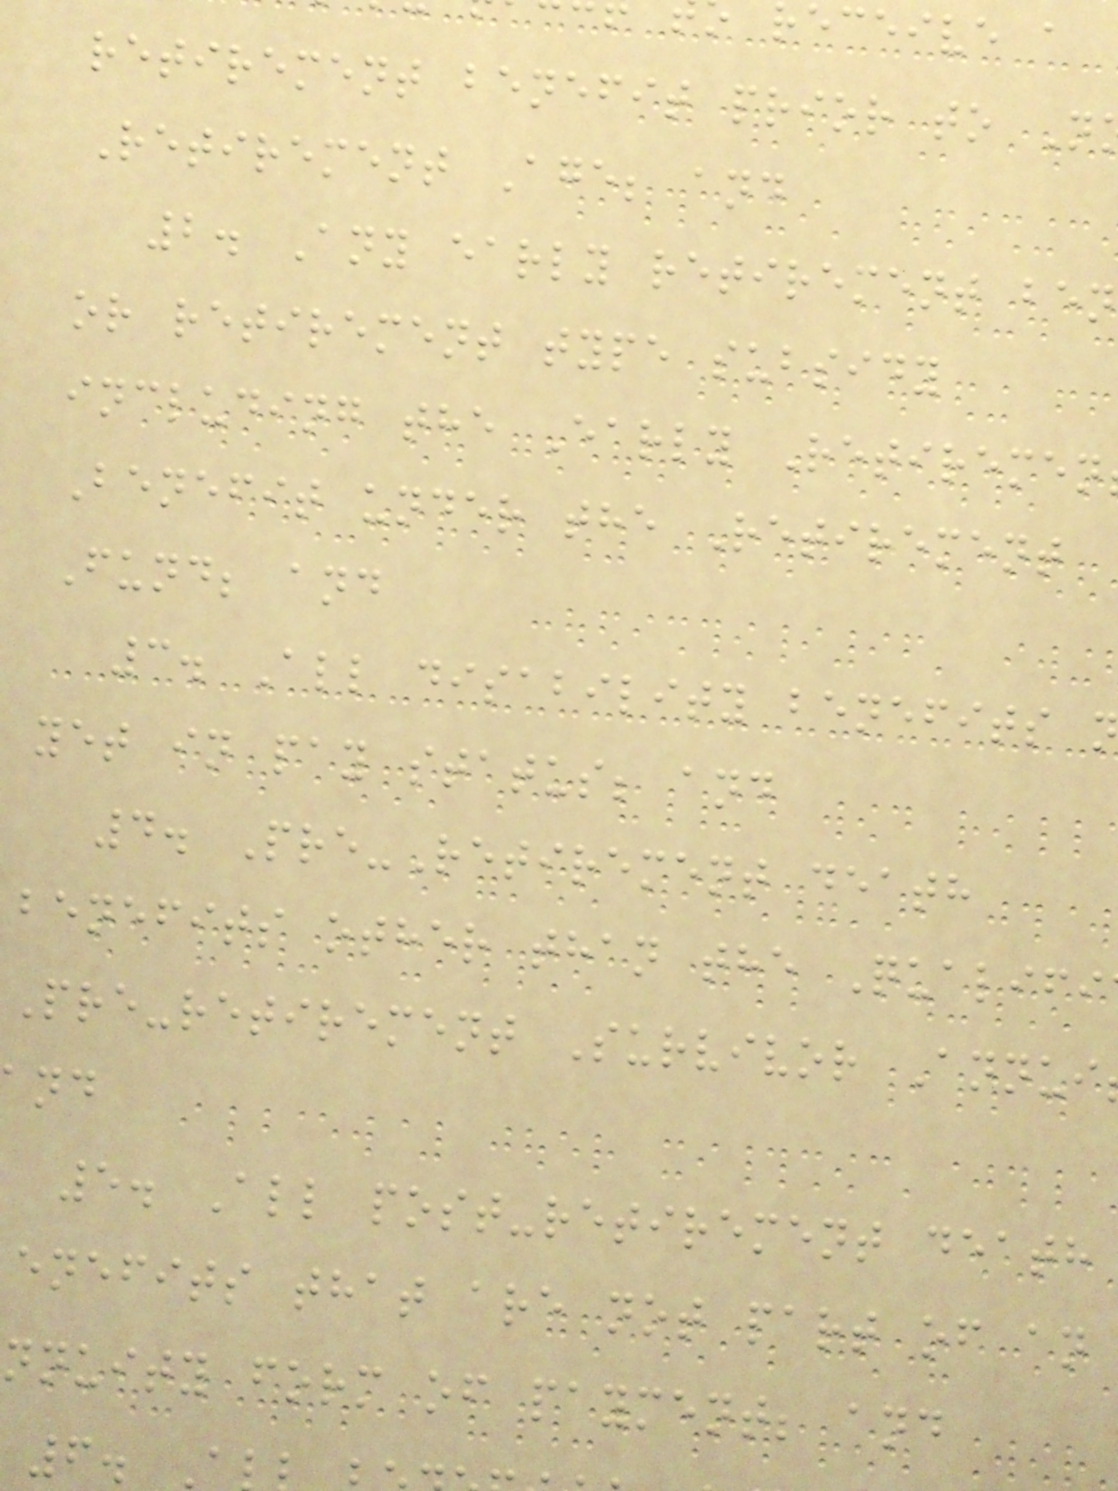receive a
retirement benefit prior to N
Retirement Age; and
2. Any early retirement ben
or retirement type subsidy
including the Early Retiremen
Benefit under the Retirement
Fund; and
3. All disability benefits n
yet in pay status; and
4. Pre-Retirement death
benefits other than the Qualifi
Pre-retirement Survivor Annui
5. All post-retirement death
enefits that are not part of an
nnuity form of payment; and
